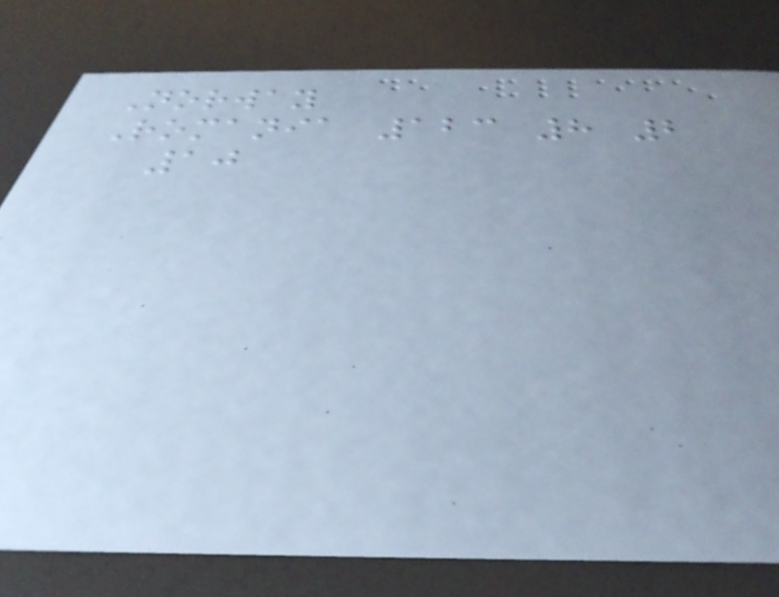Norway
Romania 123 8 2
10
